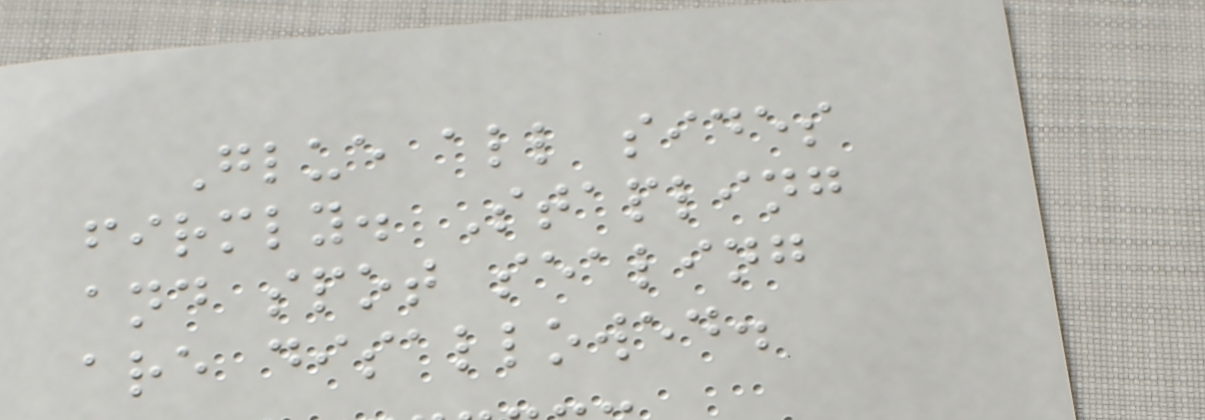Glue all sides
firmly. Stapling
and spot sealing
are disallowed.
